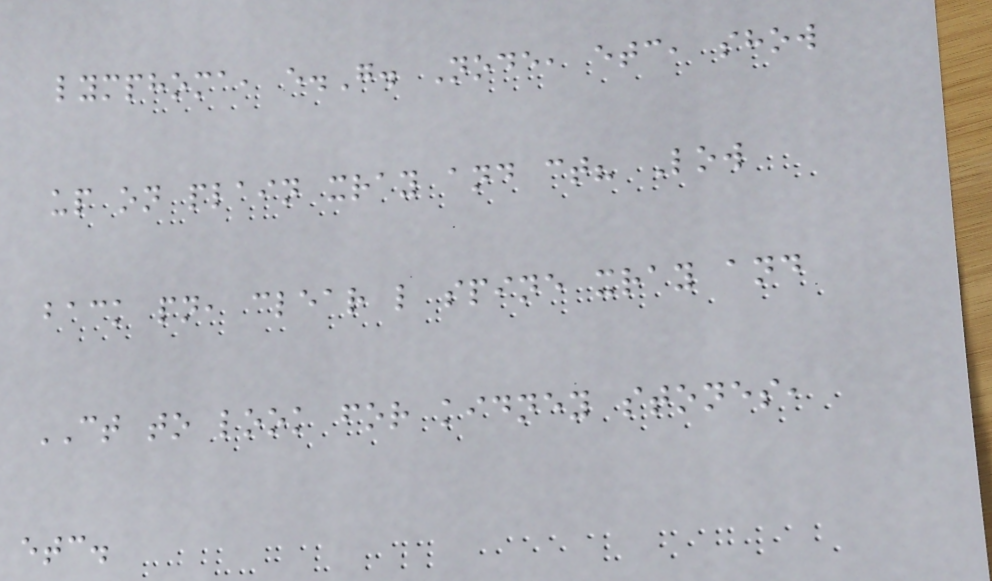lymphoma, e.G. Node, etc, show
up on plain xray and ct? Low
back pn, clear l spine xray and
CT to look for kidney stones,
etc.
